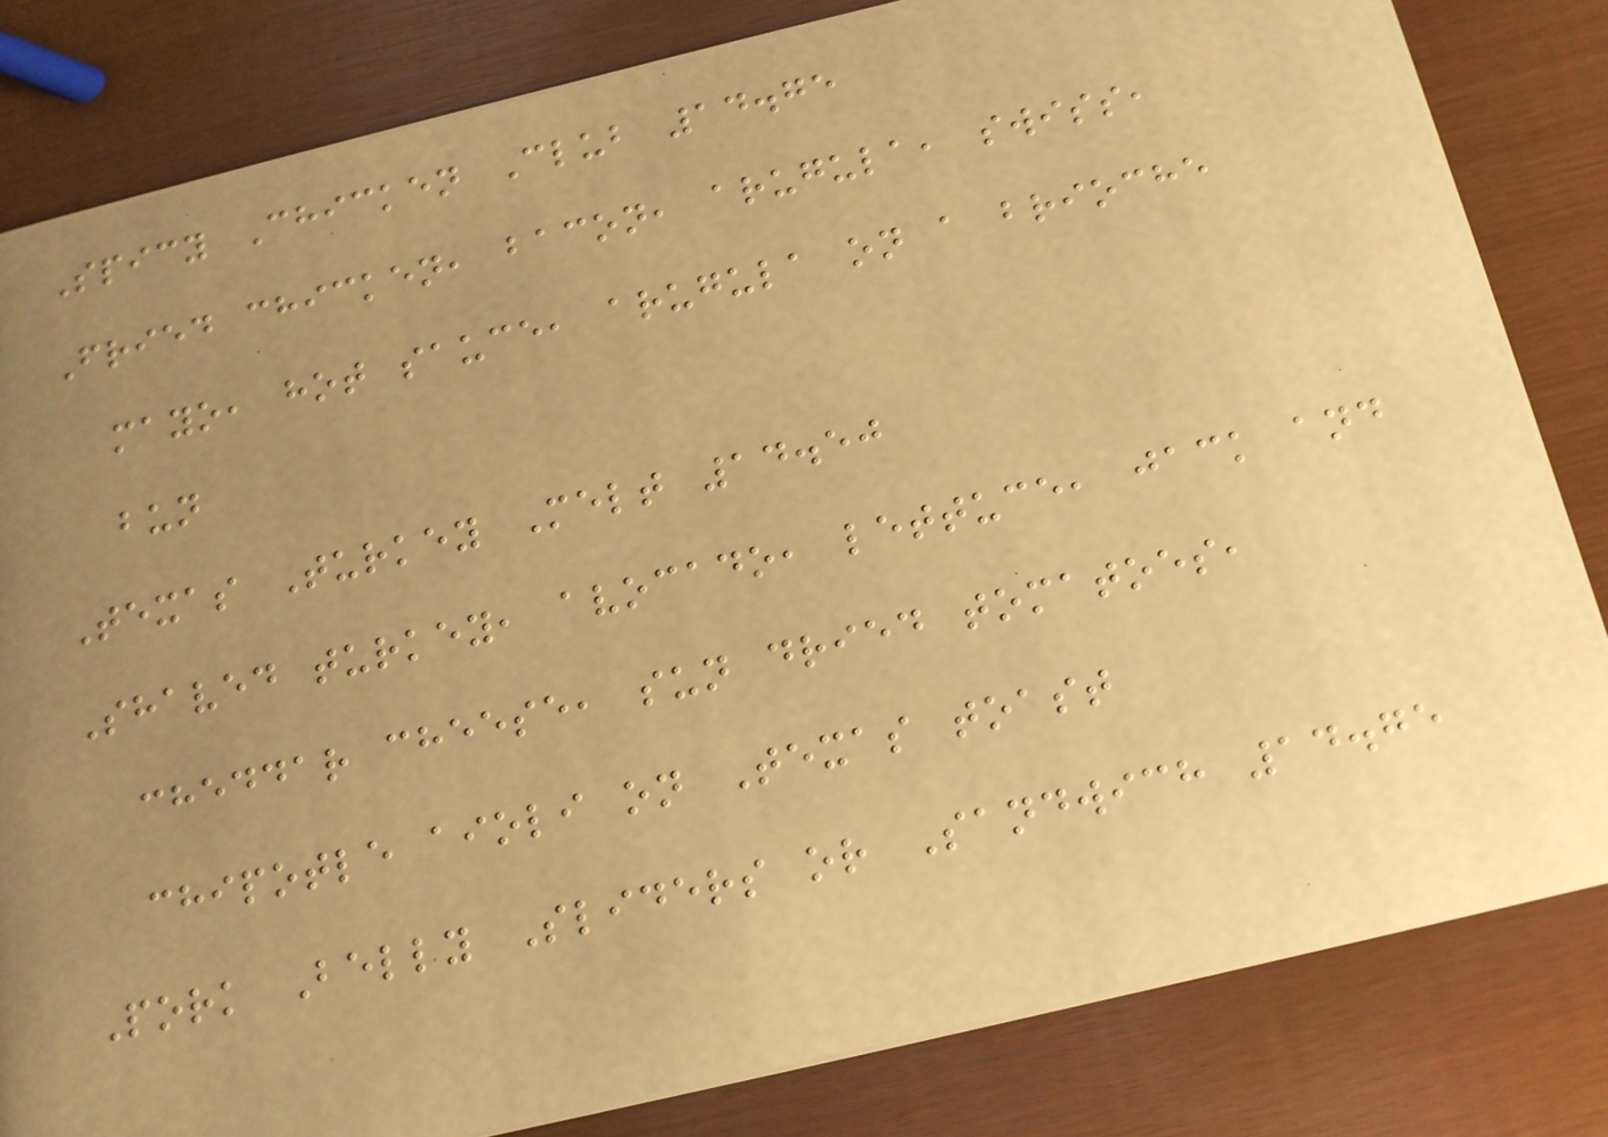Spicy Chicken Club 14.75
Fried chicken, bacon, arugula, swiss,
mayo, hot sauce, arugula on a brioche
bun
Texas Turkey Melt 14.50
Shaved turkey, avocado, lettuce, jack and
cheddar cheese, sun dried tomatoes,
chipotle aioli on Texas toast
Pork Belly Sliders or Sandwich 14.75
